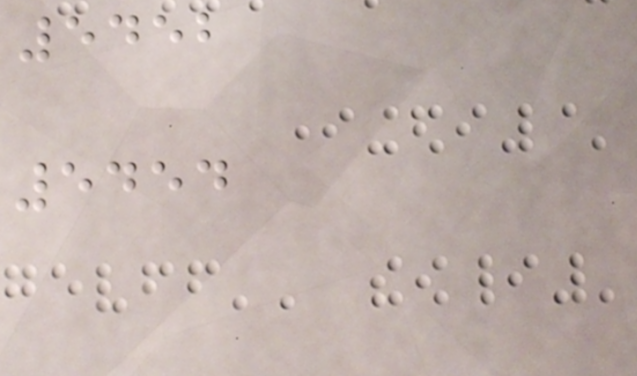5452
5454
